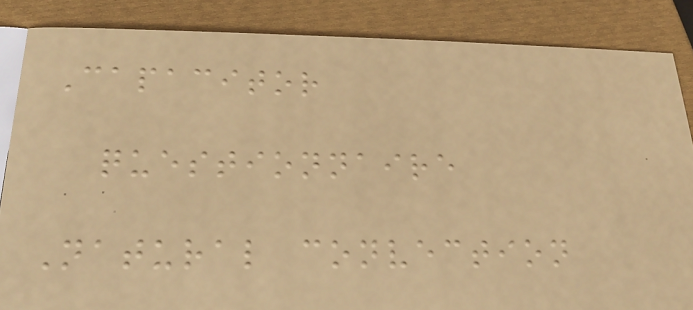Capacitor
questionnaire
Natural convection
